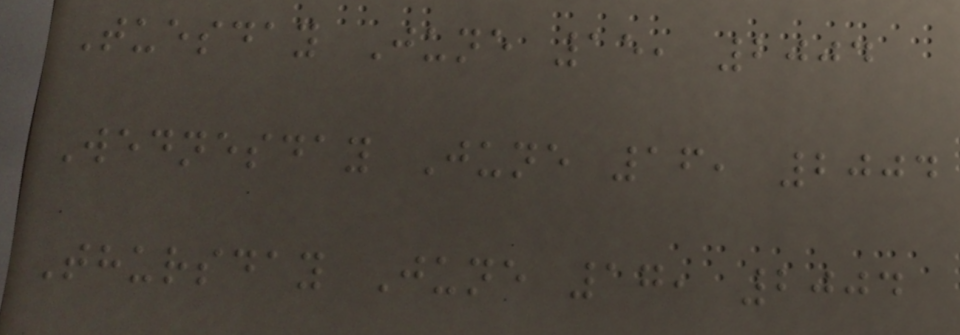Tuesday June 15, 2004
Wednesday June 16, 2004
Thursday June 17, 2004
